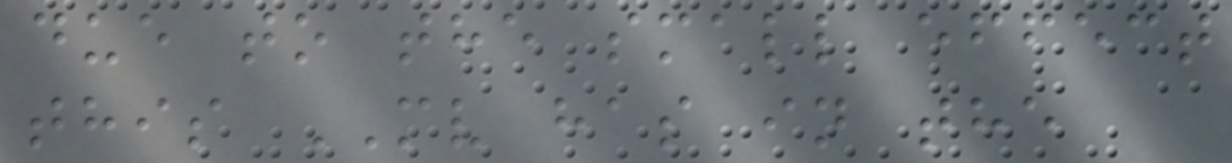due to the small effect
this MV has in the
